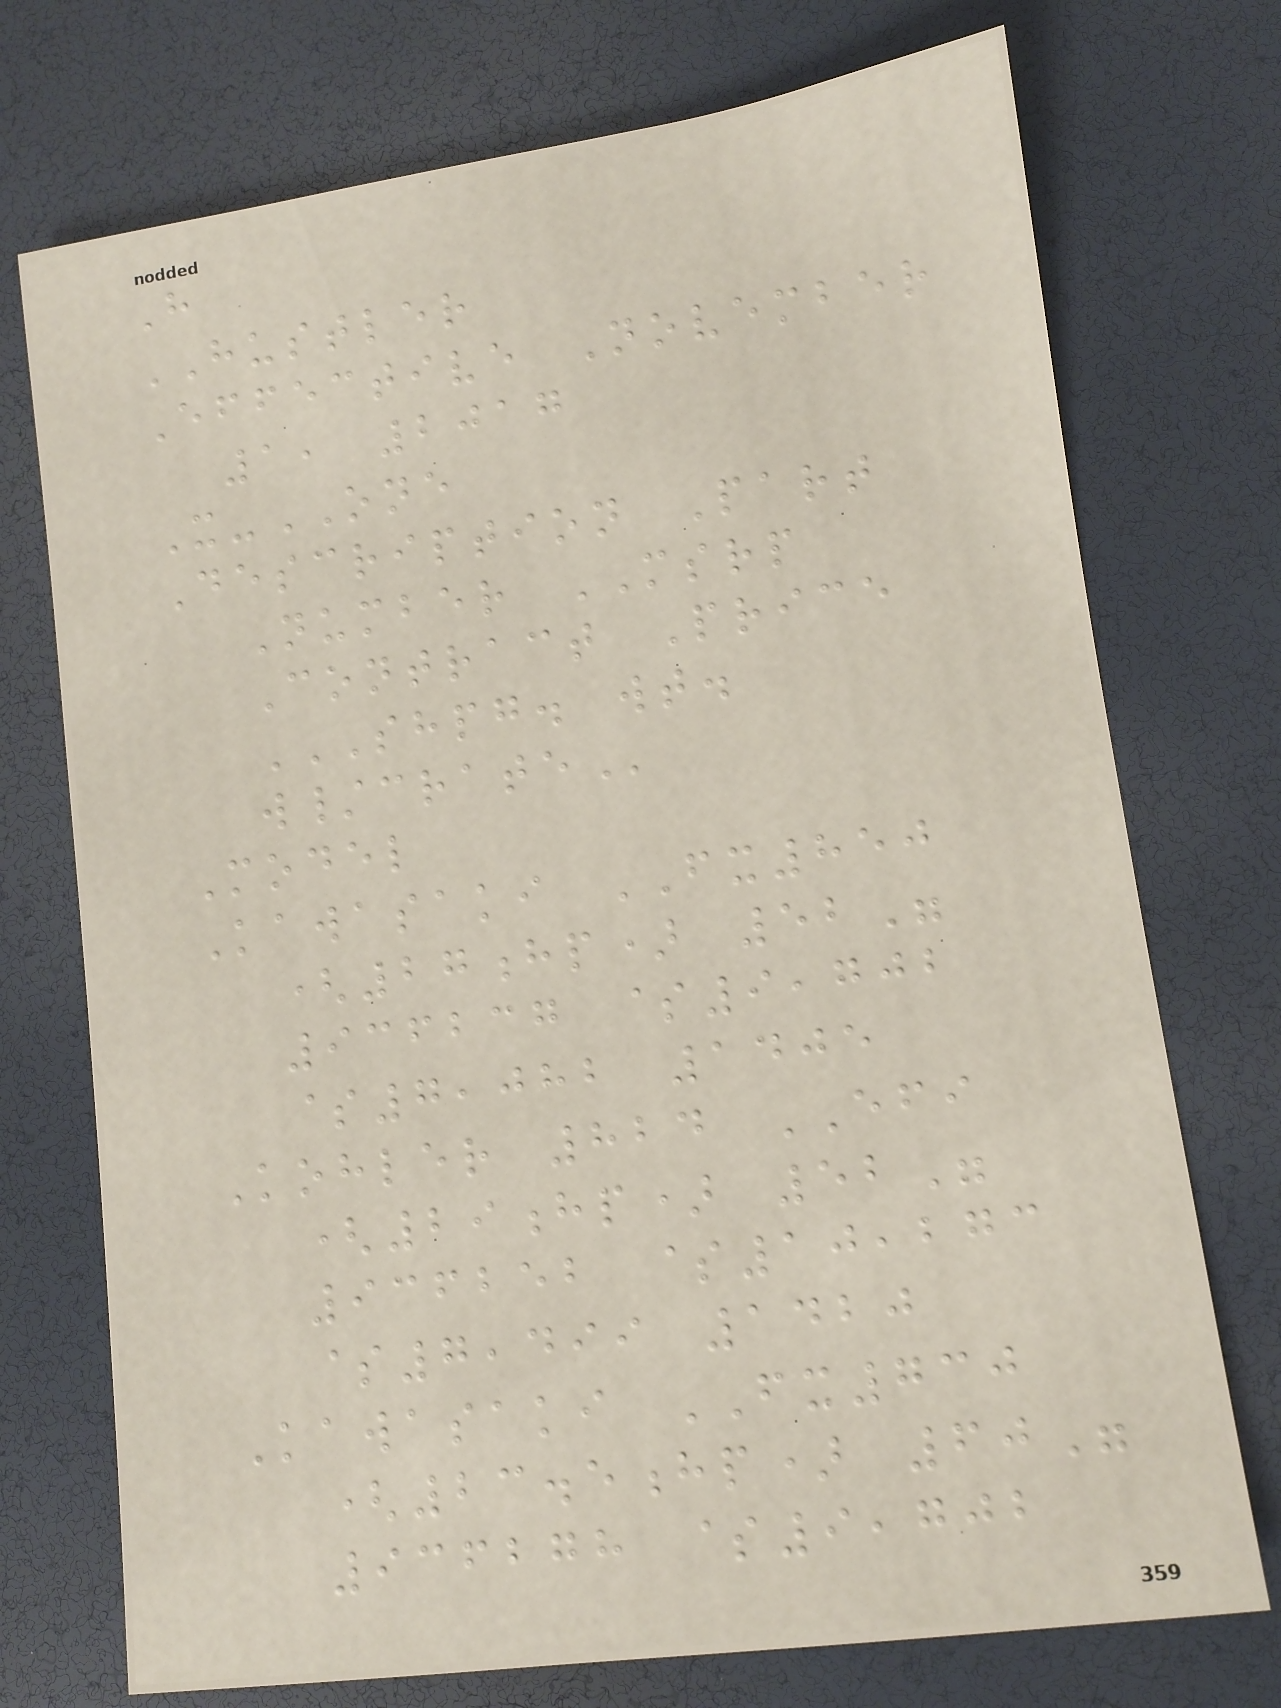H
HUSTLER
Effective November
1, 2017
X-ONE
Description Part
Number MSRP
Contract Price
SHPG. WT.
W/CRATE
Model
Kawasaki FX850
(27hp) 52"
936237 $9,702
$7,082 1405
Kohler 824 EFI
(29hp) 52"
936252 $10,273
$7,499 1420
Kawasaki FX730
(23.5hp) 60"
936278 $9,702
